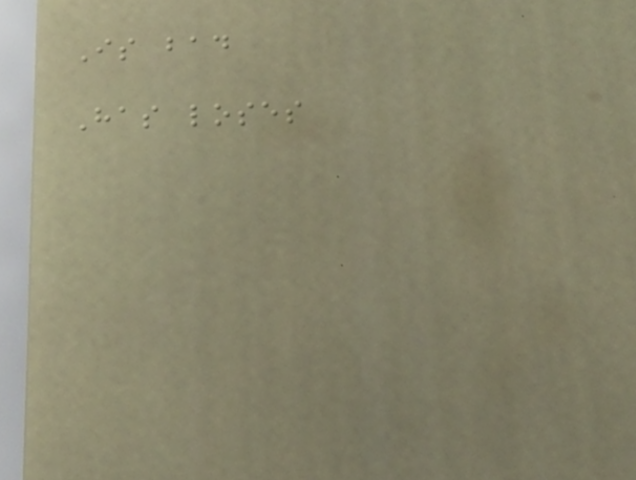Is bad
Has loses
